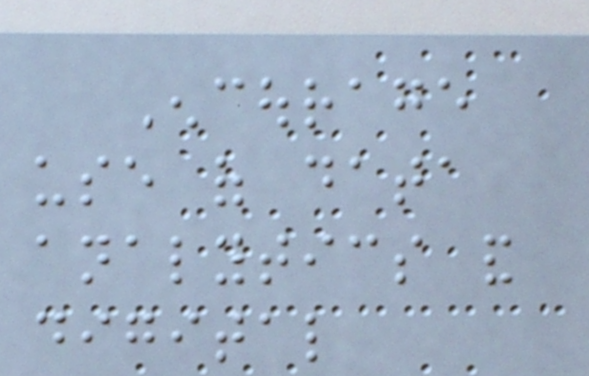Encourage
use of data
analytics and
digital
